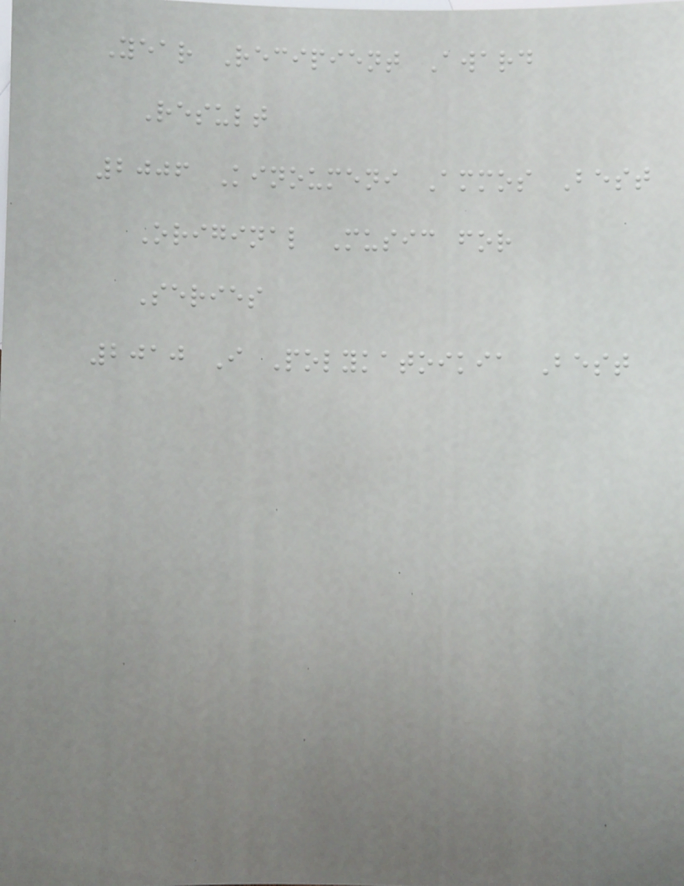Year Recipient Award
Result
2006 Kinoumeni Ammos Best
Original Music for
Series
2010 I Polykatoikia Best
